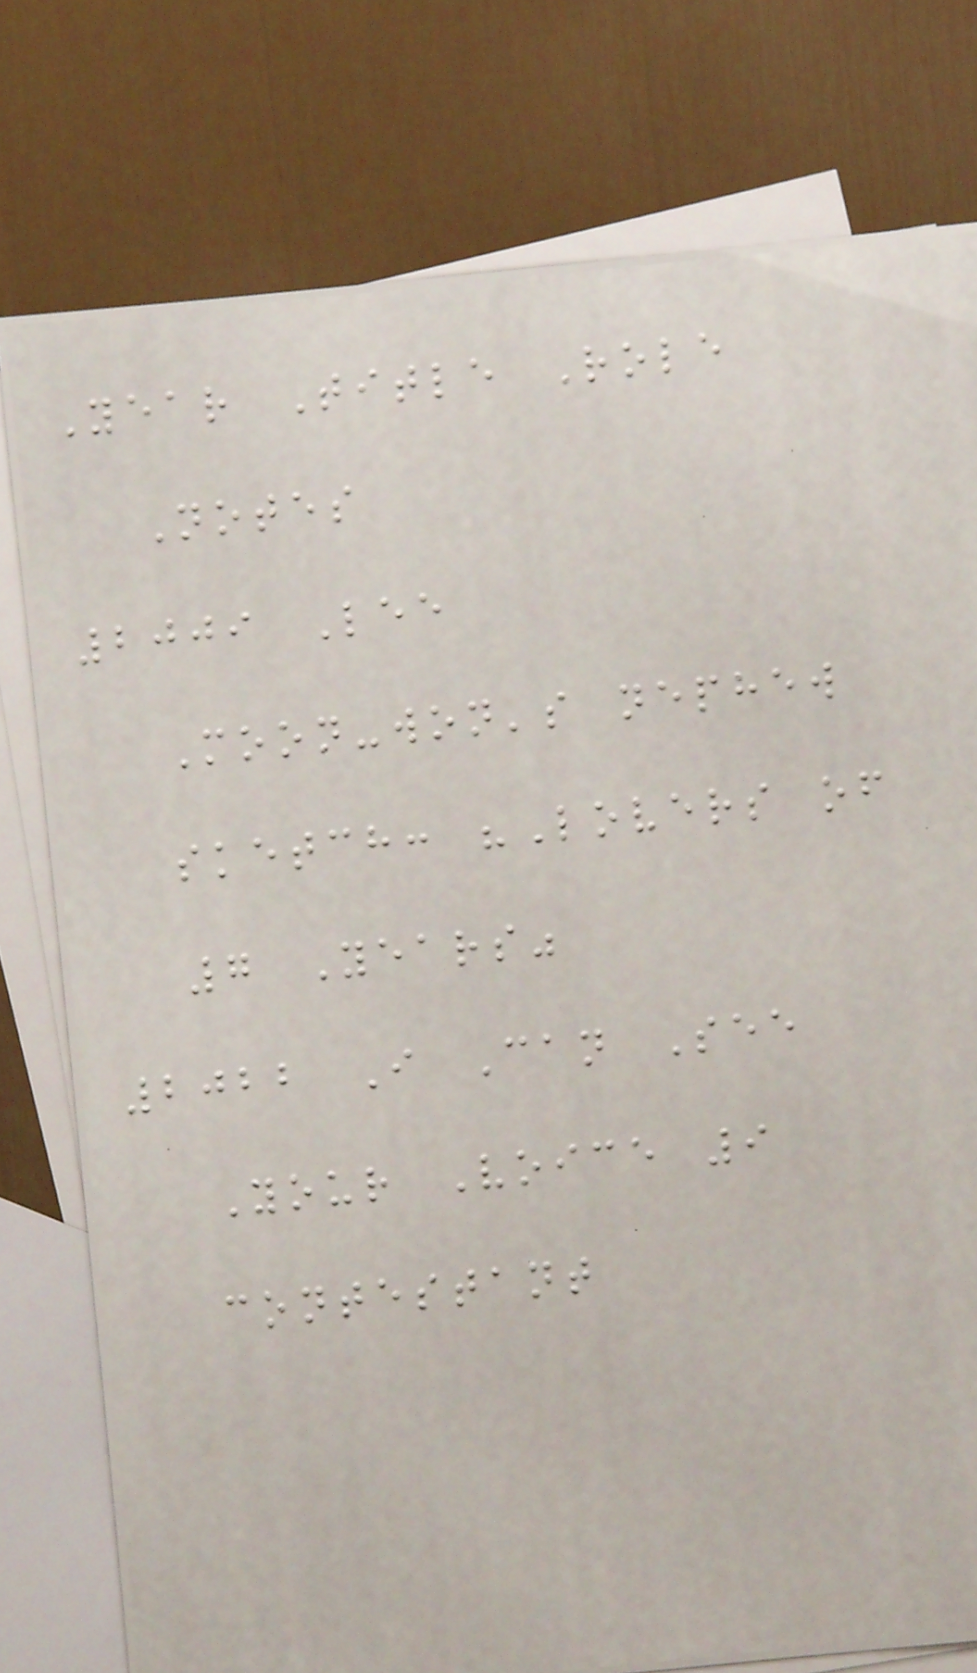Year Title Role
Notes
2009 Lee
Moon-won's nephew
sketch: "Lovers of
7 Years"
2022 I Can See
Your Voice 9
contestant
